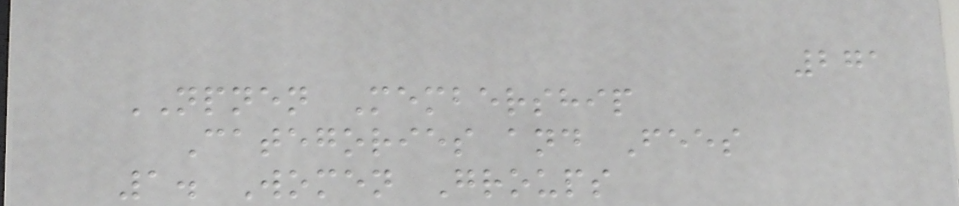271
NPNEN Membership
Categories and Fees
1. Women Groups
